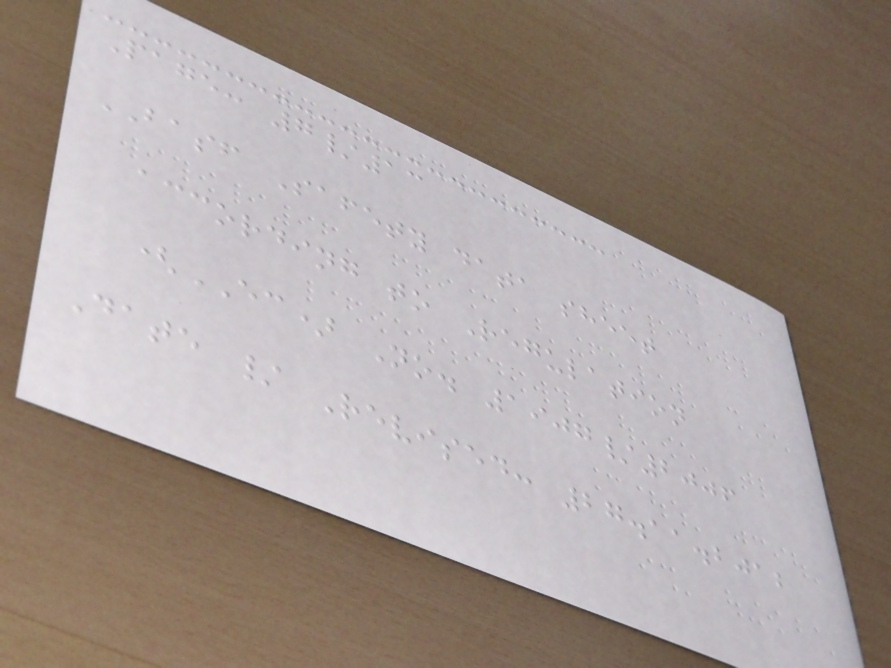Page: 7/13
BASF Safety data sheet
according to Regulation
(EC) No. 1907/2006
Date / Revised: 27.11.2012
